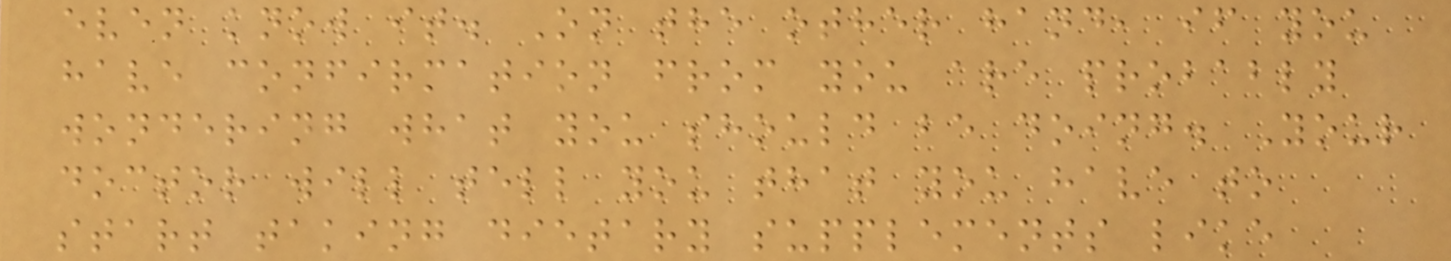even know it. On the other hand, if you
have confirmation from you are probably
wondering what you should be doing. Your
doctor will tell you that you have to
start taking dietary supplements like
